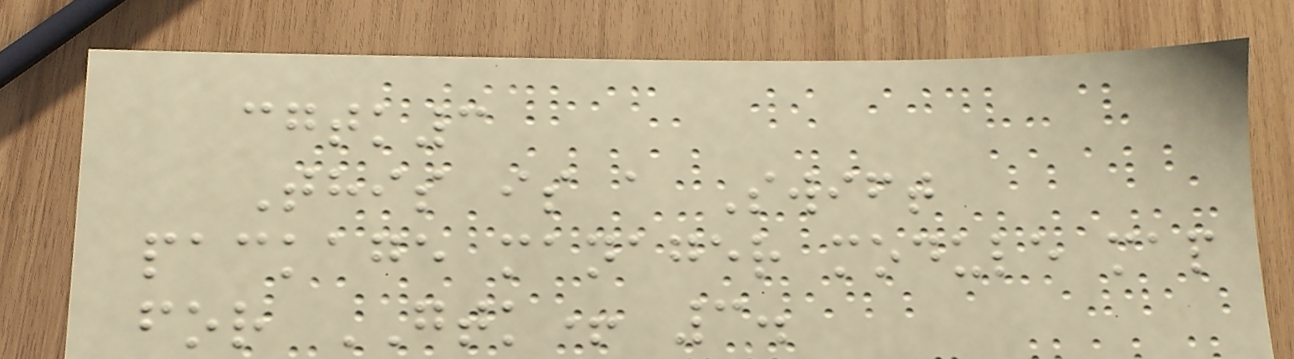cgtk3
This is a Swift
package manager module map
for GTK+ 3.
